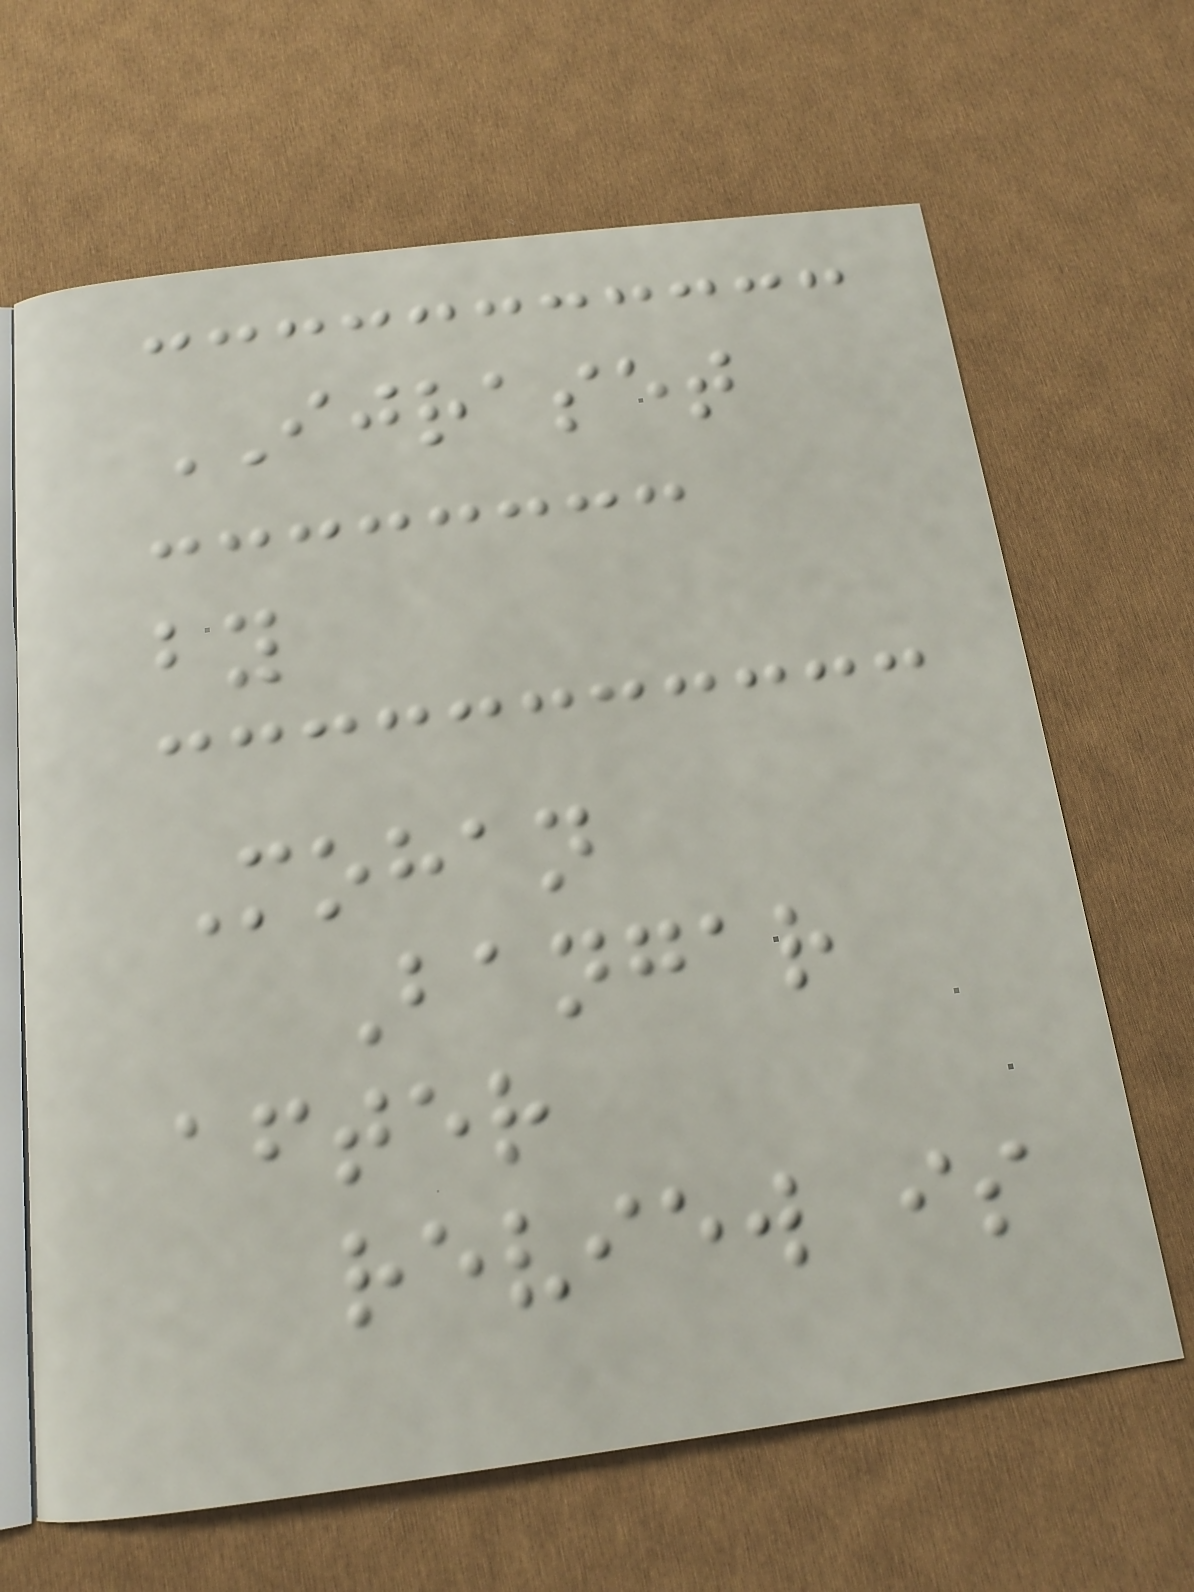IJRASET
by
Mohan
Bangar
after
review is
